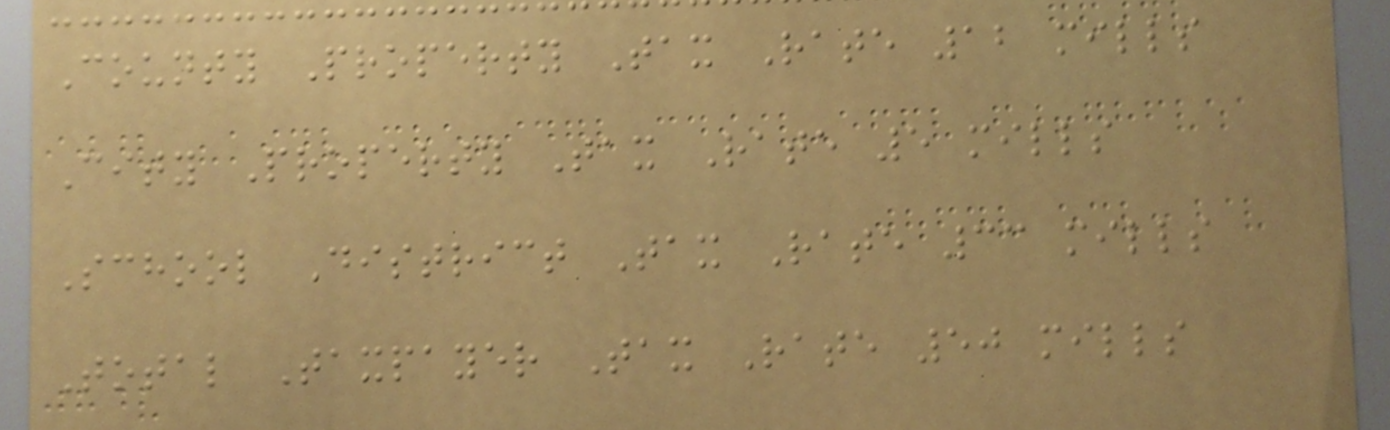County Property Tax Rate 12 mills
City Property Tax Rate 5 mills
School District Tax Rate 33 mills
Total Taxpayer Tax Rate 50 mills
